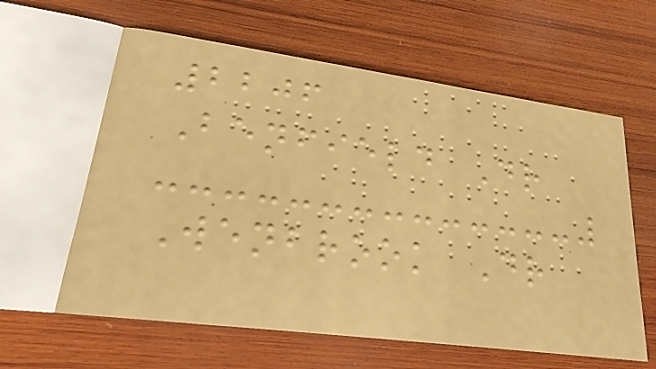2206
Benfield Dr
Wenbrook Dr
